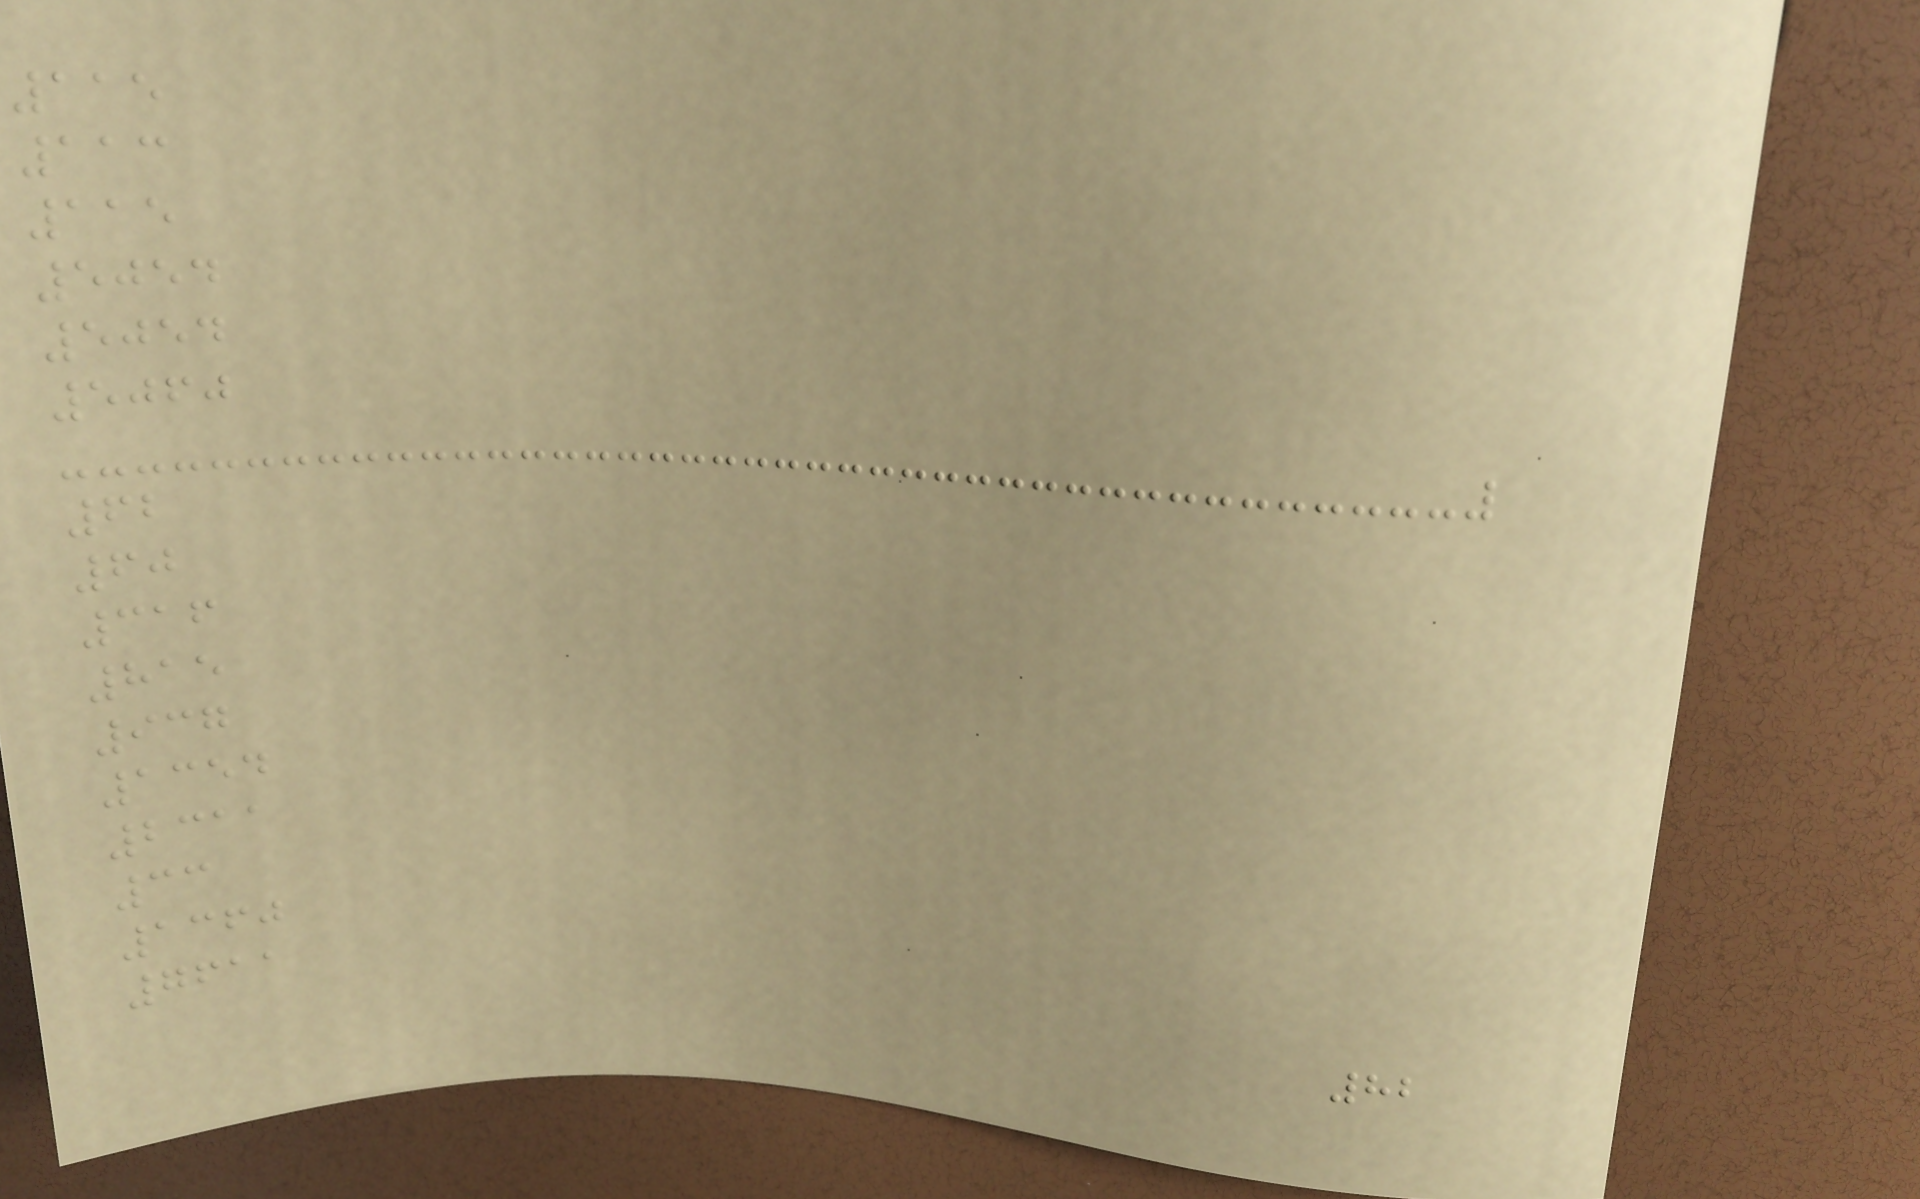115
113
115
5054
5054
5060
62
60
316
815
937
1354
2311
33
1360
7611
82
